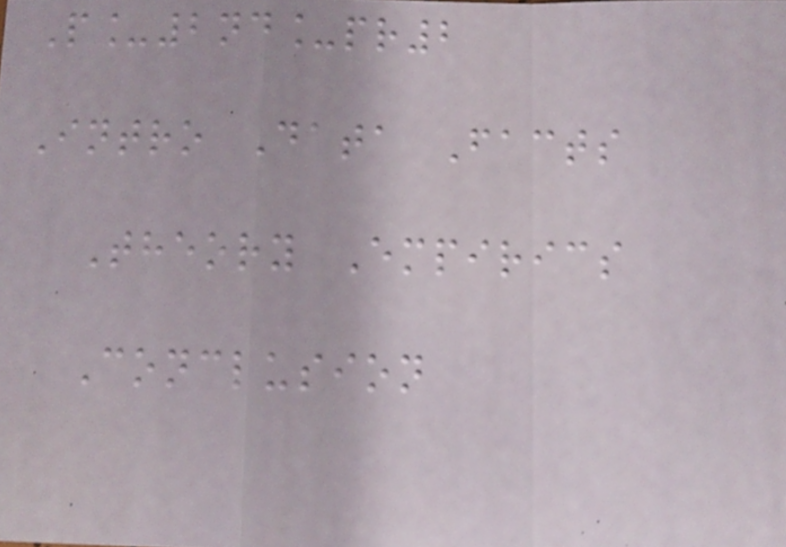P_2nd_pr2
Intro Data Facts
Theory Empirics
Conclusion
